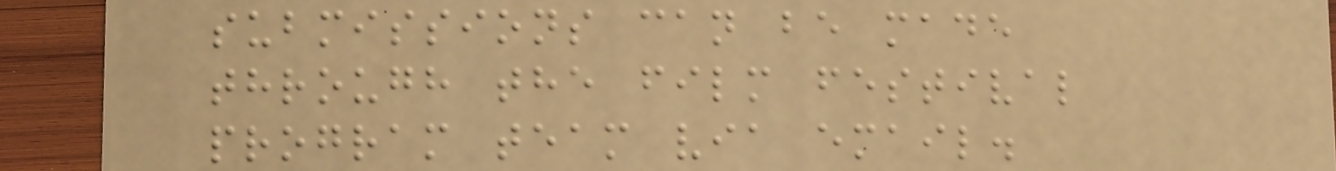submissions can be made
through the film festival
program team via email.
